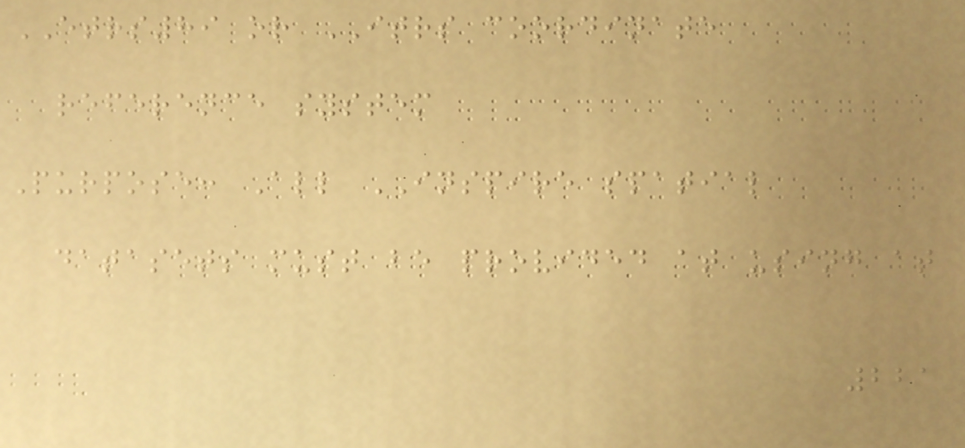ETRS89 or ITRS coordinate
reference system
Purpose: All INSPIRE spatial
datasets must be provided at using at
221
